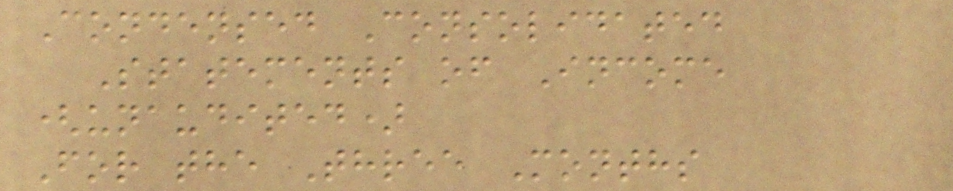Condensed Consolidated
Statements of Income
(unaudited)
For the Three Months
